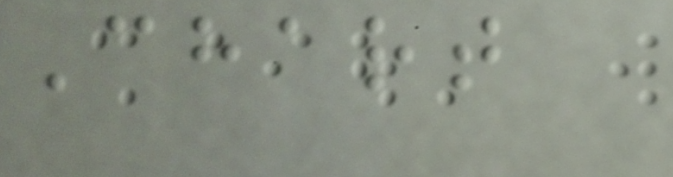Chart
